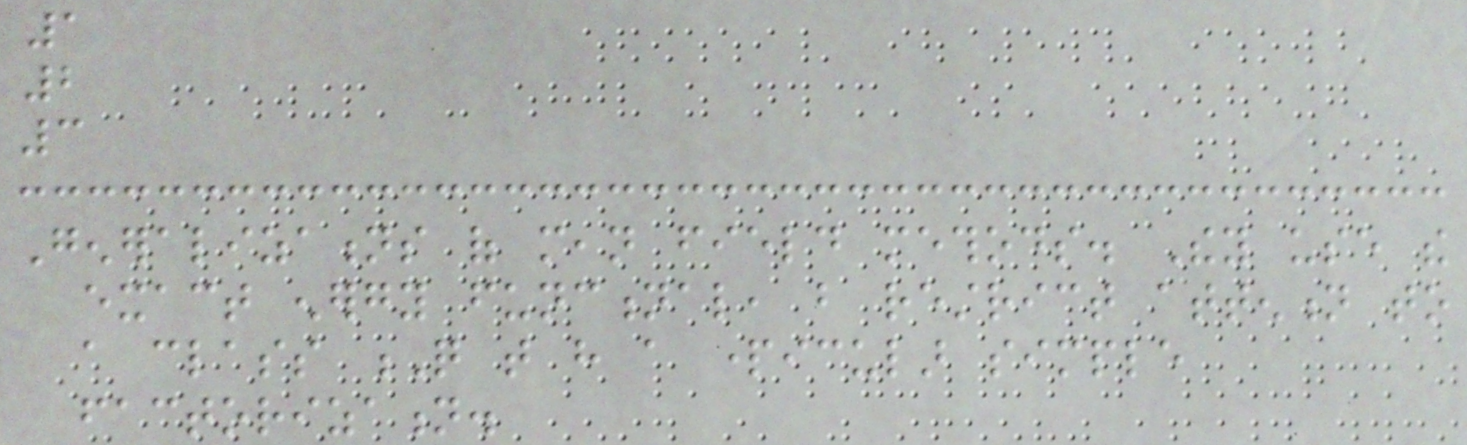1
2
3
Generalizations of mean field methods. They use the
exact energy functional, but restrict attention to
a class Q that have a particular simple
factorization.
